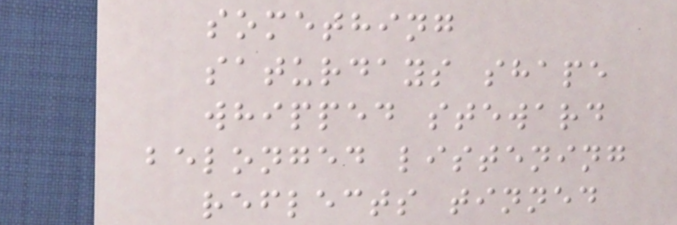something
saturdays shape
whipped steward
belonged listening
reflects tinned
